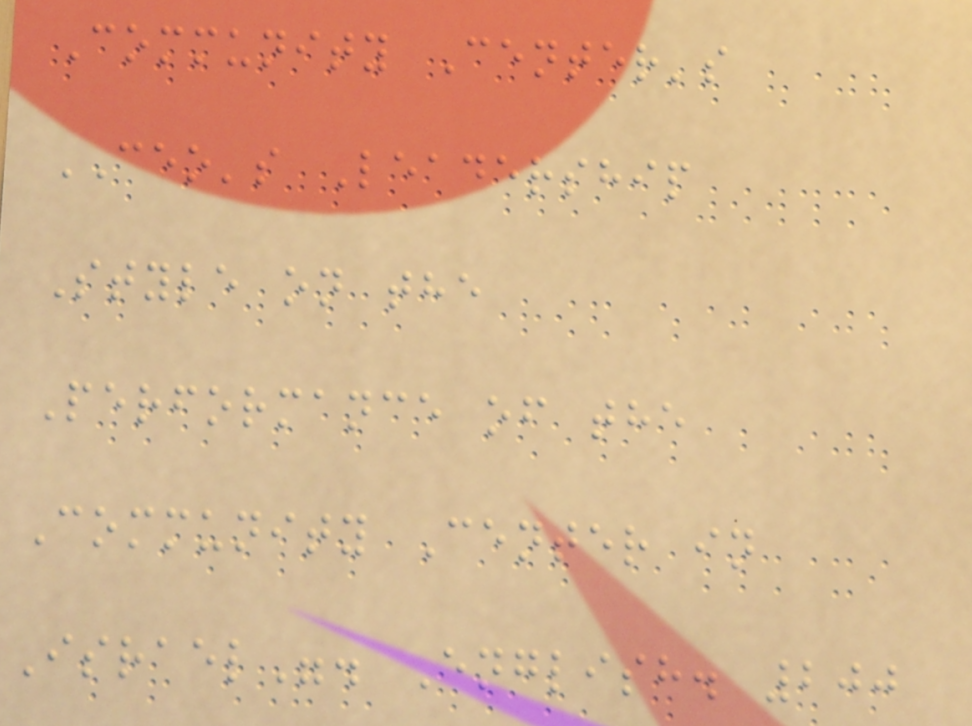Community Center's
CEO's Leadership
Style on the
Performance of the
Community Center in
Israel". English. 200
